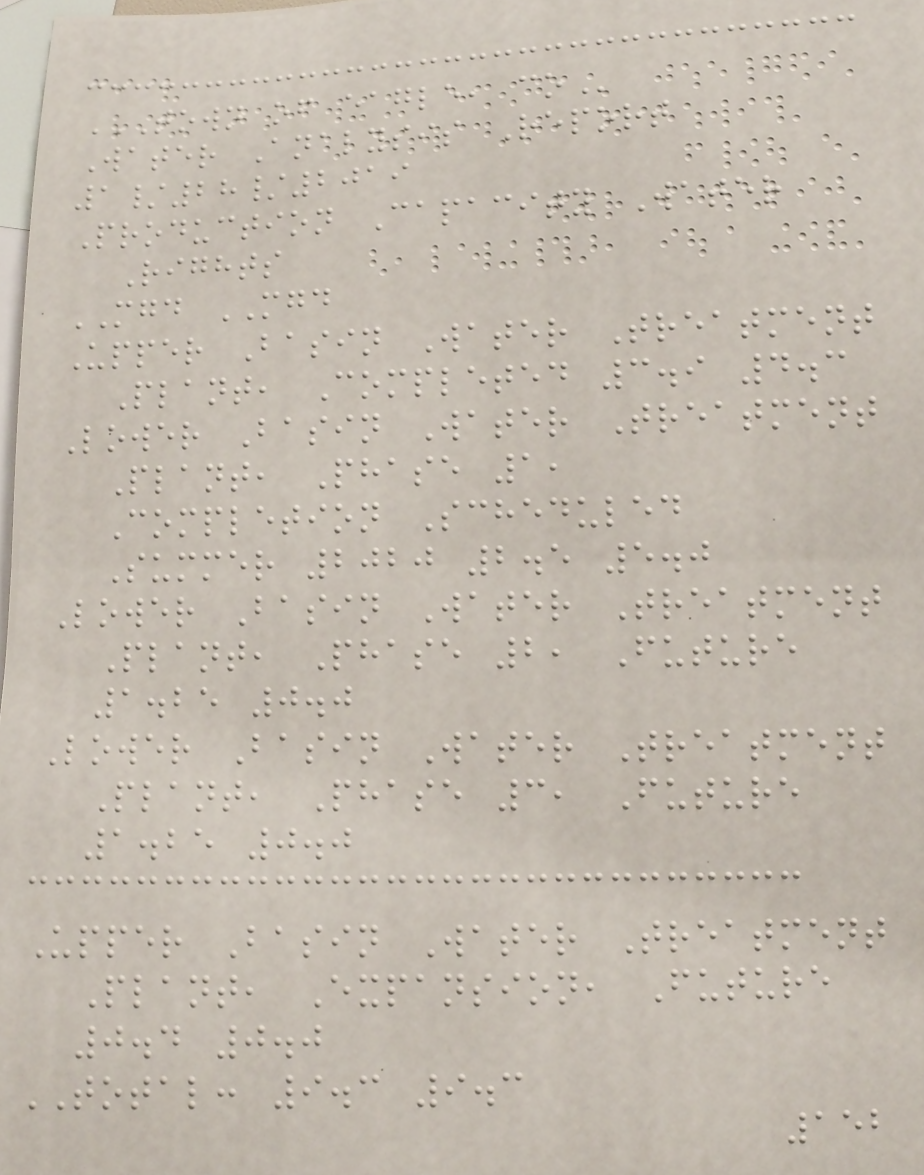TOWN OF EAGLE, CO
Water Analysis Report
1/28/2019
Production Capacity Water
Rights
MGD MGD
Upper Basin Water Treatment
Plant, Completed 3.9 4.3
Lower Basin Water Treatment
Plant, Phase 1,
Completion Scheduled
Summer 2020 2.5 5.0
Lower Basin Water Treatment
Plant, Phase 2, Future
1.25 0.0
Lower Basin Water Treatment
Plant, Phase 3, Future
1.25 0.0
Upper Basin Water Treatment
Plant, Expansion, Future
0.4 0.0
TOTAL: 9.3 9.3
152
